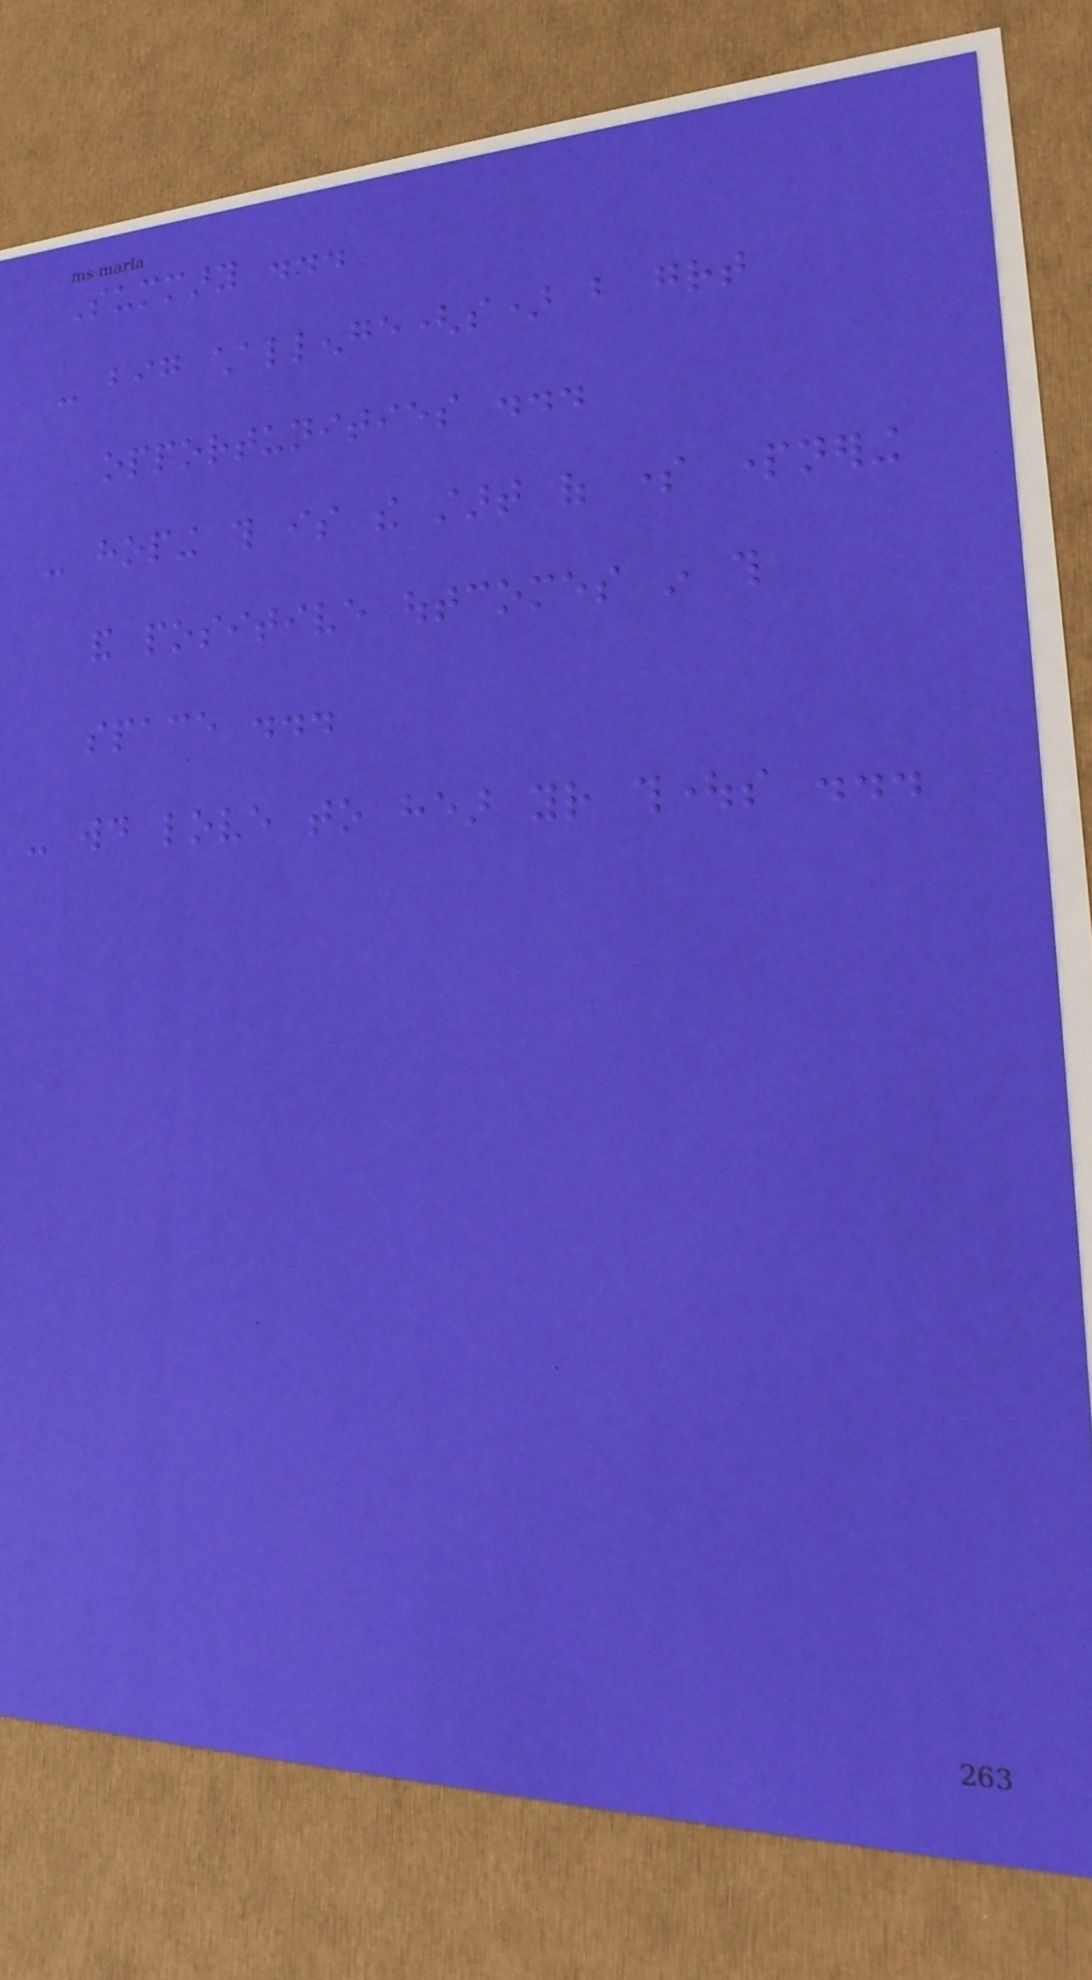Summary ...
- big challenge(s) but great
opportunities ...
- hoping this is the start of some partnering
and positive outcomes in this
space ...
- would love to hear your thoughts ...
